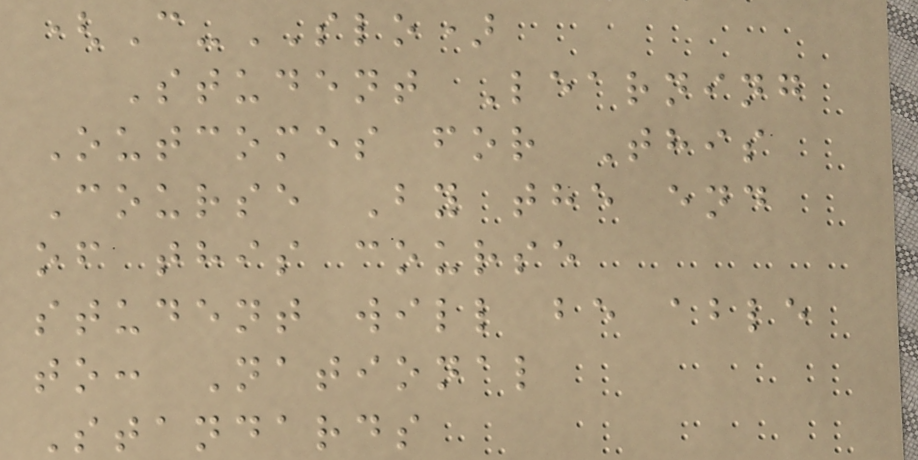(C-SLO)
Student Learning
Outcomes for This
Course By the end
of this course
student will be able
to: National
Standards
